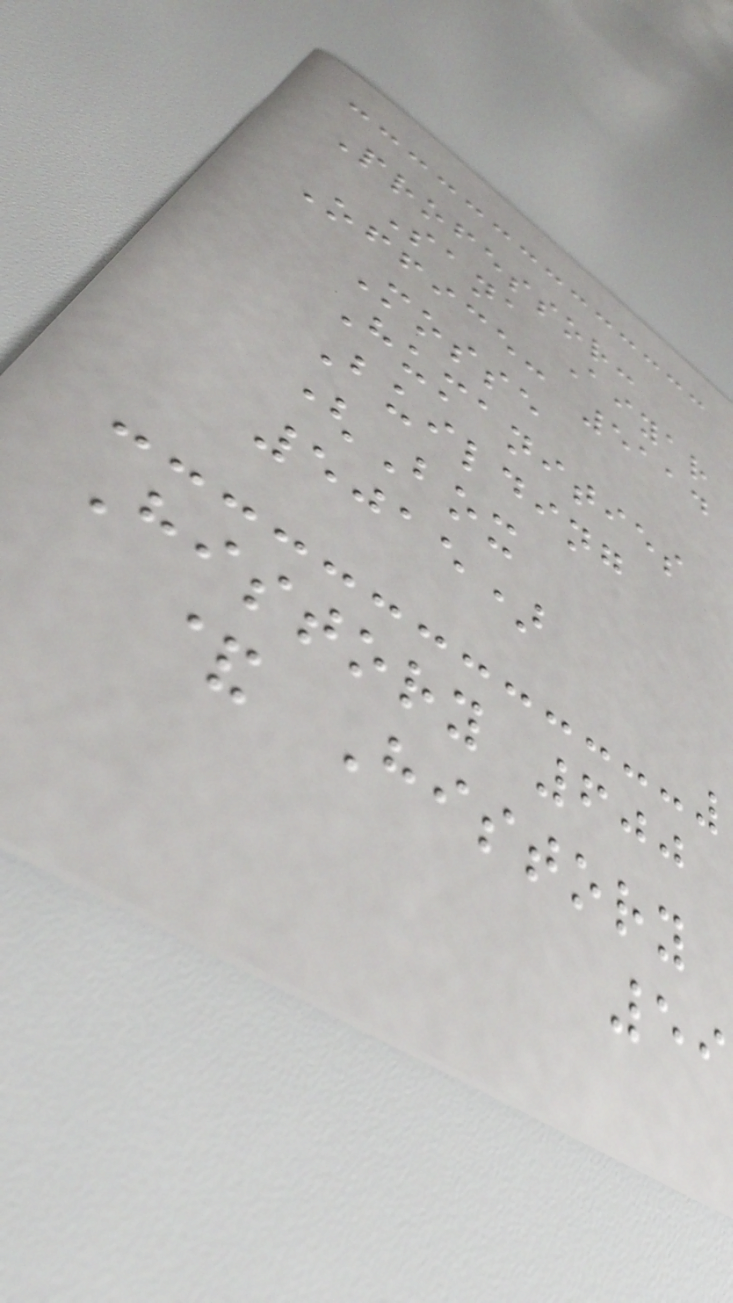Professor:
Sana Aiyar
Office: 5114
Mosse
Humanities
Building
(Box
5015)
History 600
& History
59
